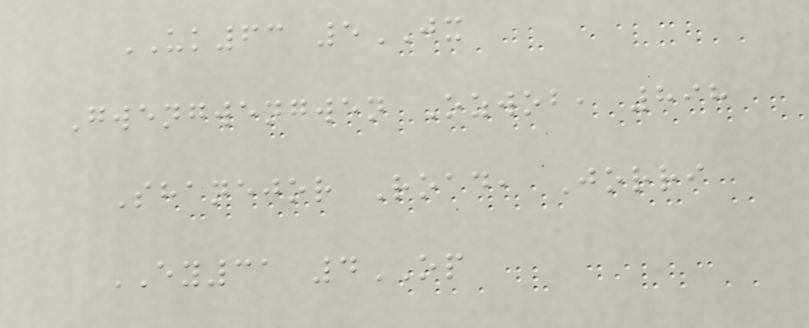UK63 5JX
Gwengwengwen Ozwob, 898
Shanejor Road, Jorri
EY31 4OP
